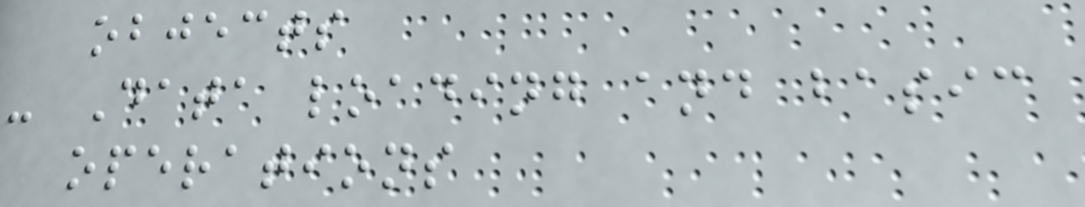objects
- Data loading and basic
operations
